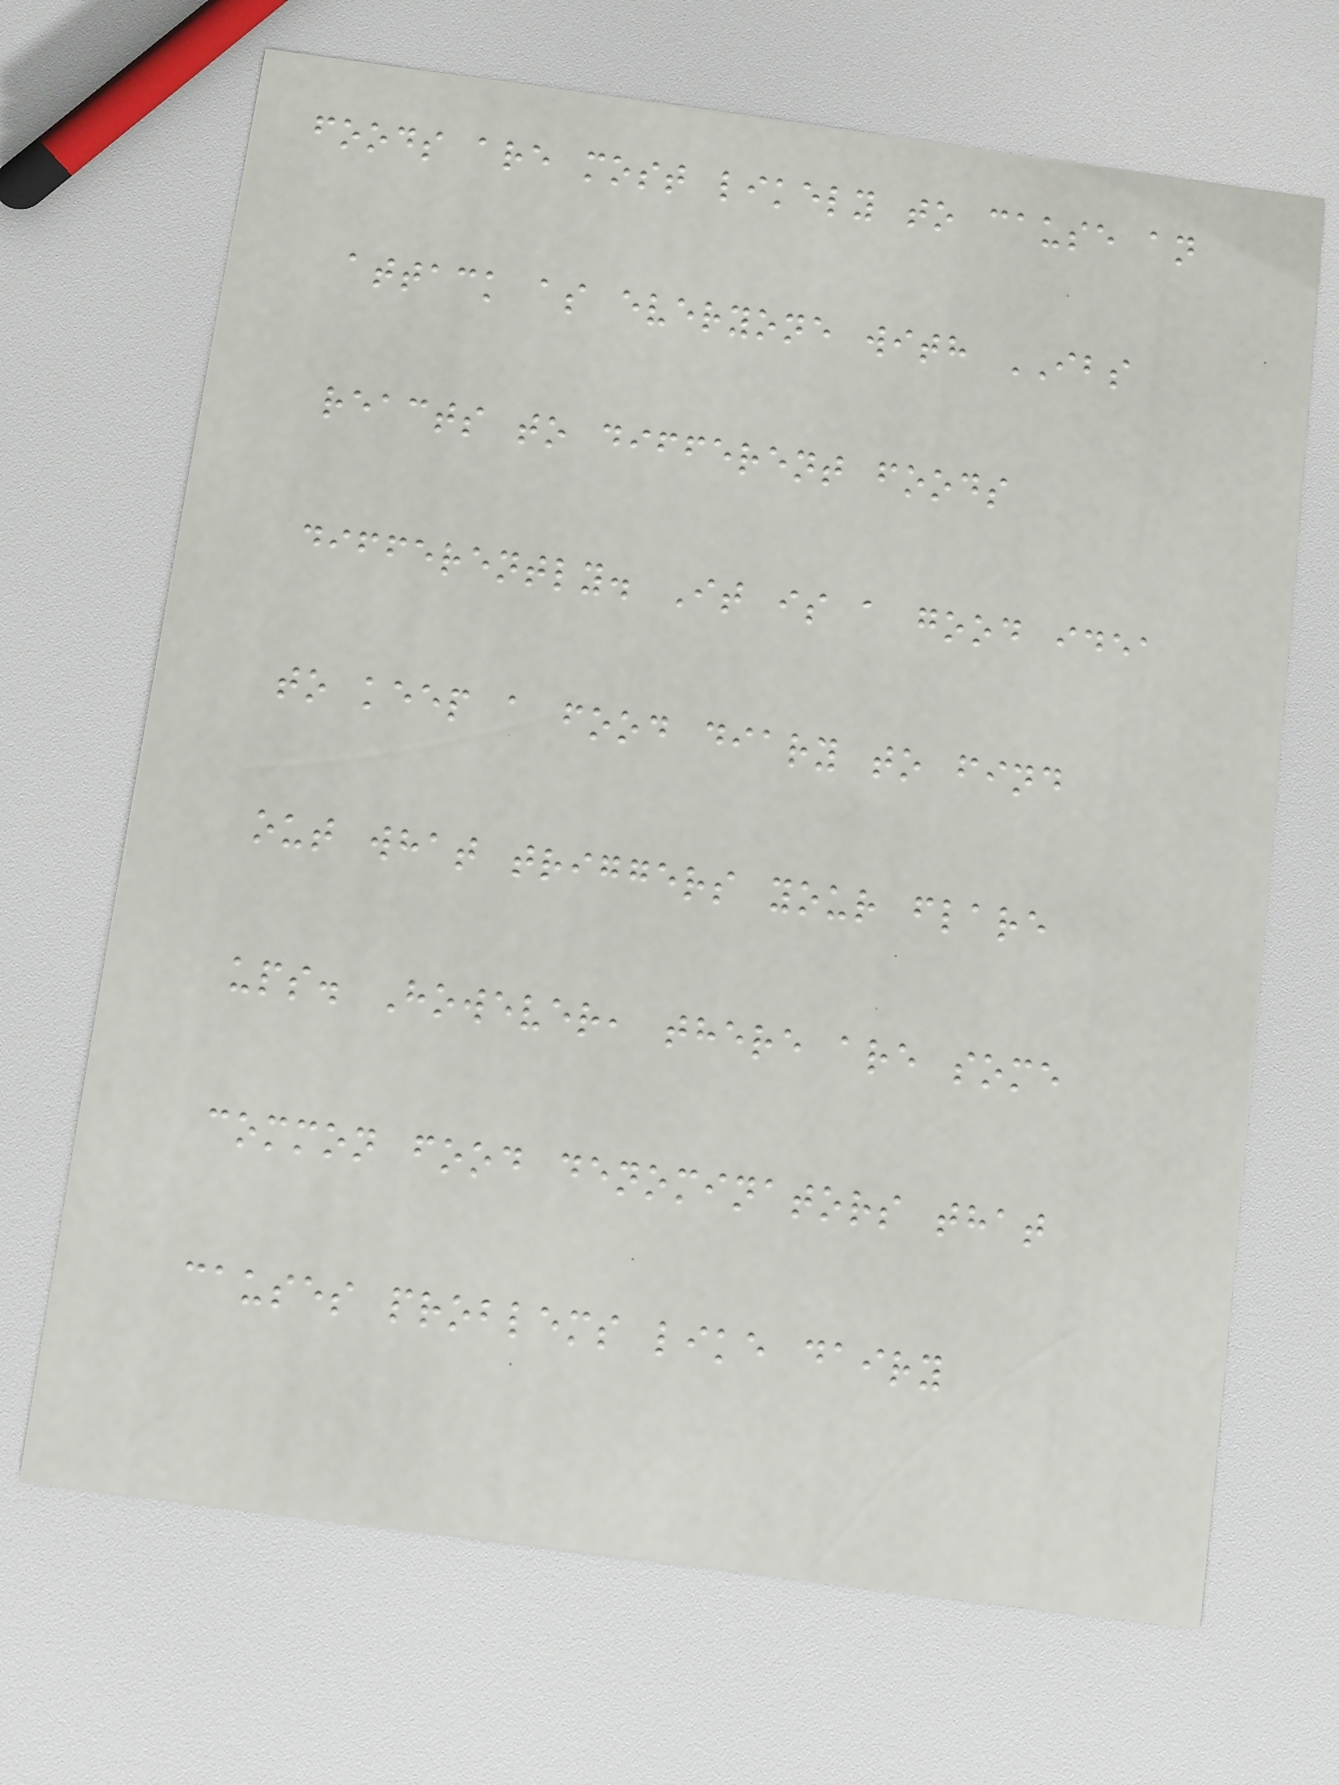foods are most likely to cause an
attack as everyone with IBS
reacts to different foods
differently. It is a good idea
to keep a food diary to find
out what triggers your flare
ups. However, there are some
common food denominators that
causes problems like dairy
